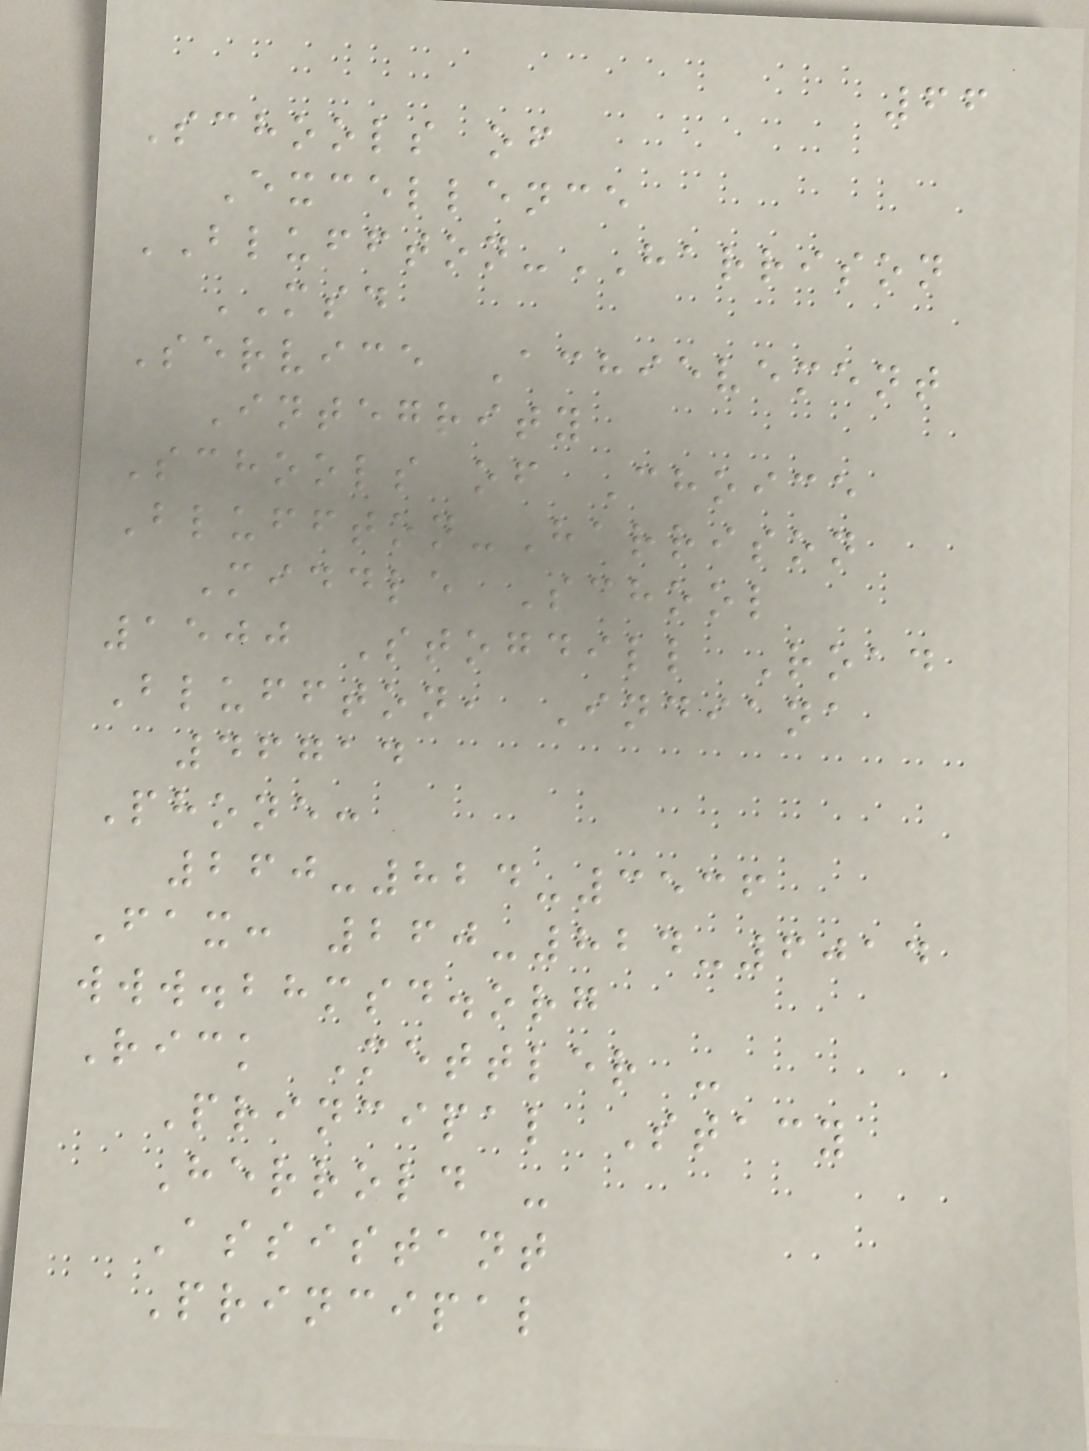66
Schools of
Excellence
BLUFFTON-HARRISON
MSD
Service Achievement
Integrity
Schools of Choice
Bluffton-Harrison
Middle School
1500 Stogdill Road
Bluffton, Indiana
46714
Phone:
260-824-3536
Fax: 260-824-6014
www.bhmsd.org
Rick Mettler -
Principal Stacy
Herrold -
Assistant
Principal
